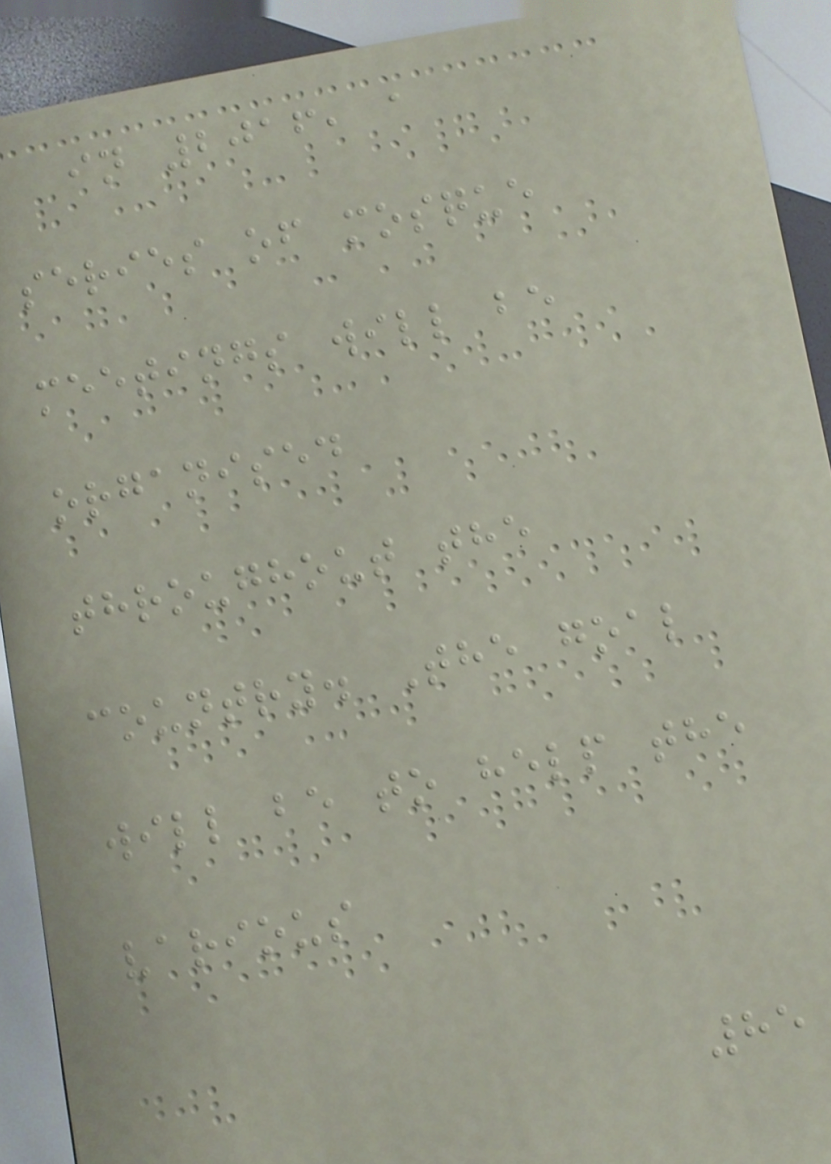in 2016, a
series of mosque
meetings will be
organised
throughout the
country. The goal
will be to help the
various
85
